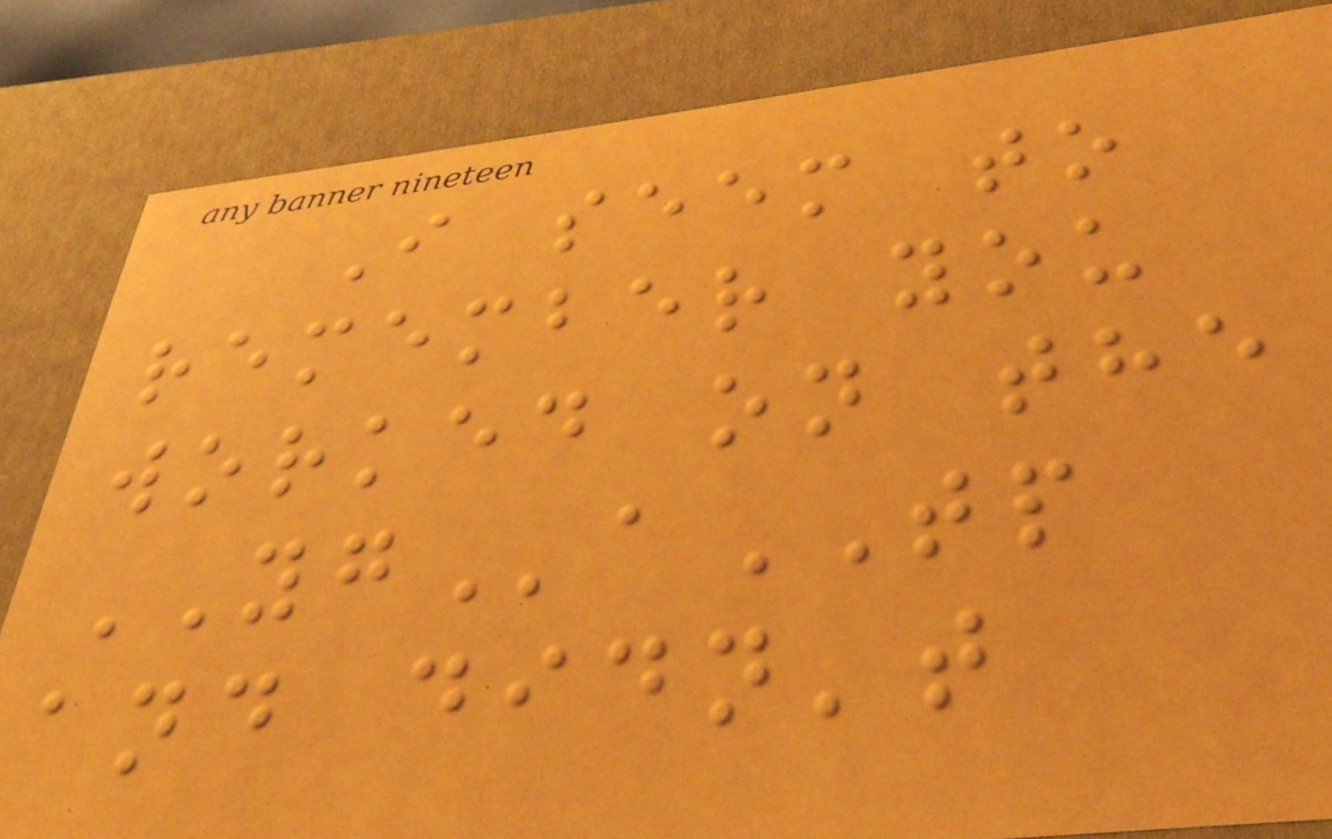I seem to
remember you
worked on the
YGaTP
and didn't
